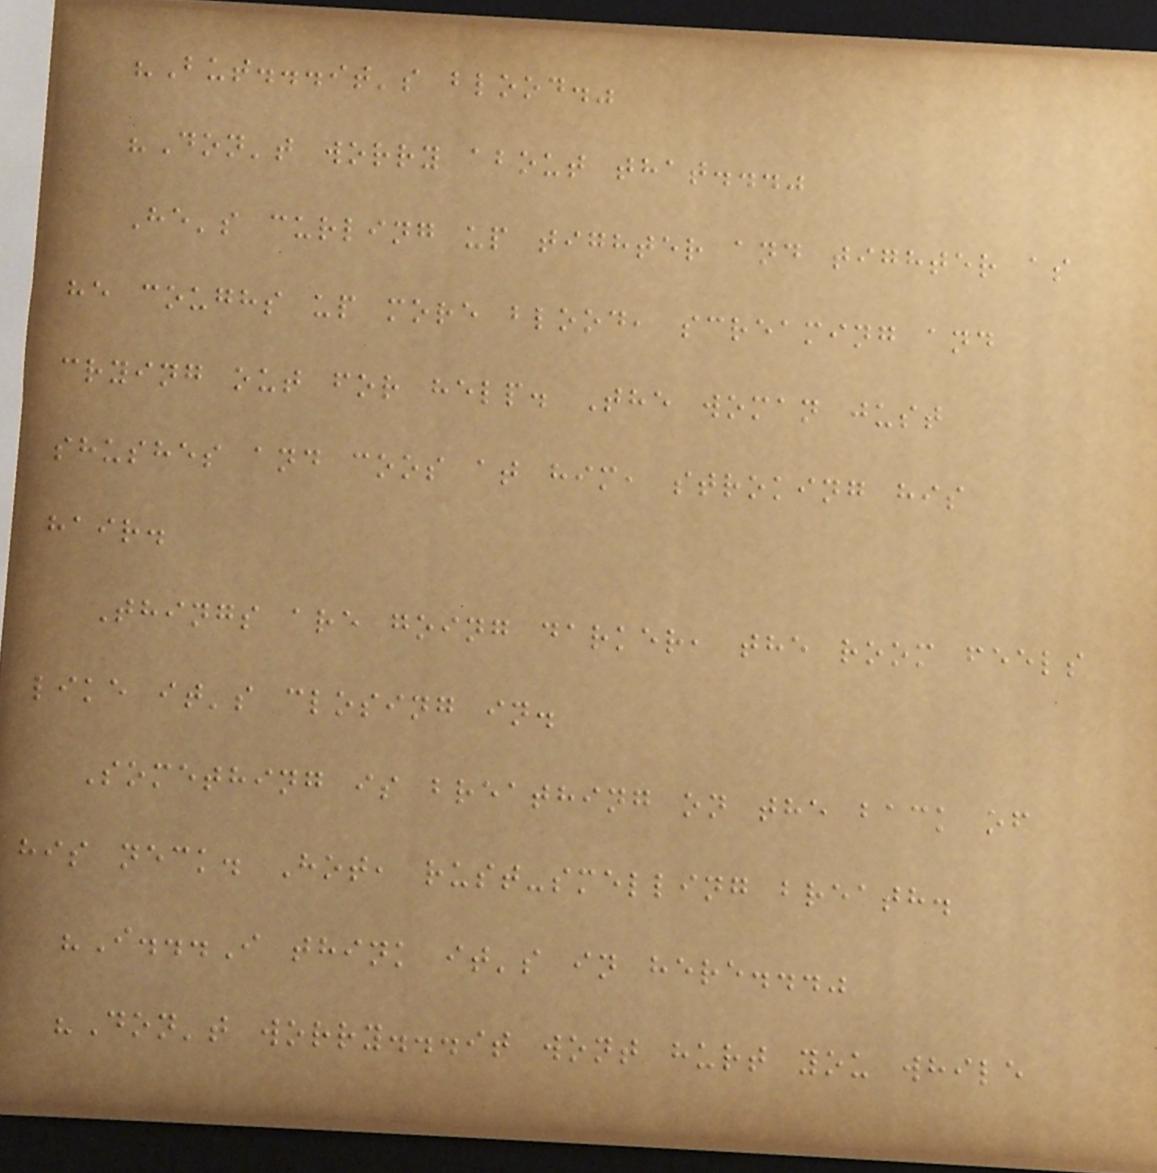"But...it's blood."
"Don't worry about that..."
He's curling up tighter and tighter as
he coughs up more blood, screaming and
crying out for help. The woman just
shushes and coos at him, stroking his
hair.
Things are going darker, the room feels
like it's closing in.
Something is breathing on the back of
his neck. Hot, rust-smelling breath.
"I...I think it's in here..."
"Don't worry...it wont hurt you while
